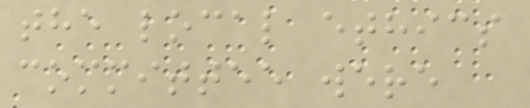the local ethics
committee were
